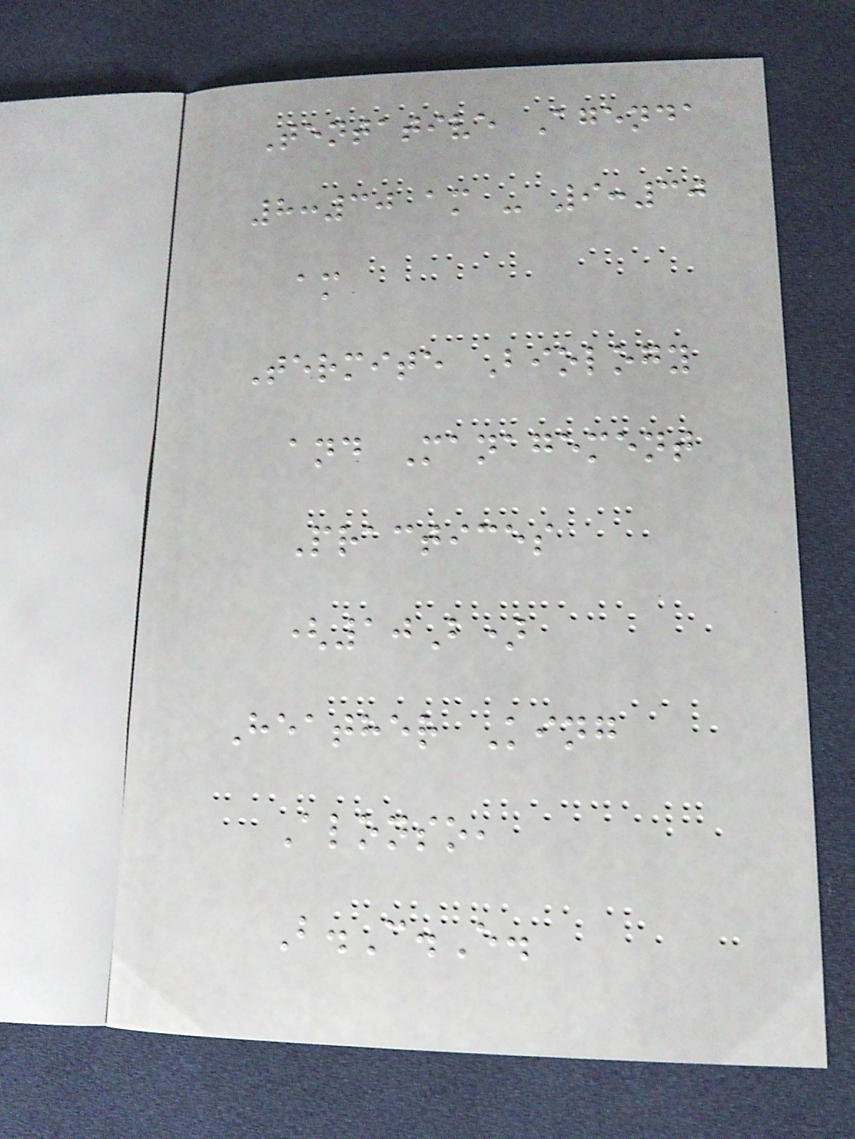Tentative Agenda
8:30 am - 9:30
am
Termite Biology
and Management
Practices
(10B)
Heather King
Alonso,
B.C.E.
